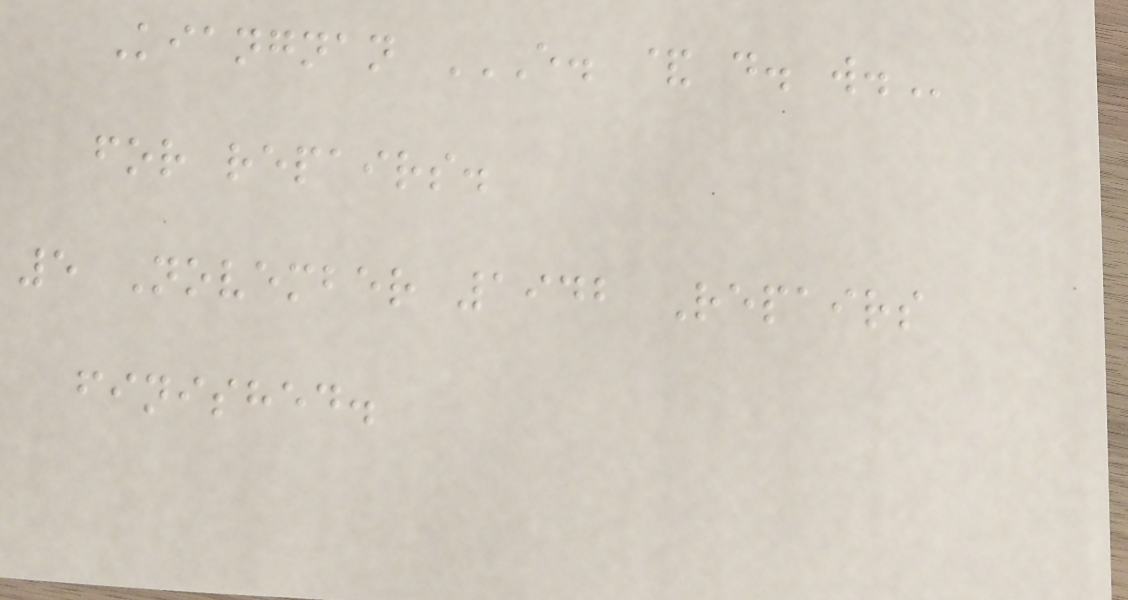Kiangnan E. & D. W.
for repairs.
5 November 1942 Repairs
finished.
